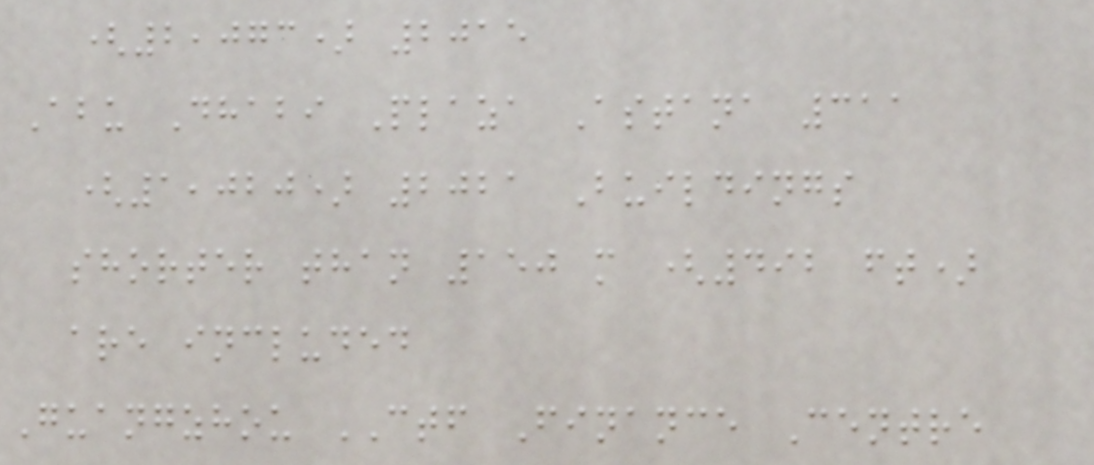(2,073) 2015
Abu Dhabi Plaza Astana 311
(1,020) 2021 Buildings
shorter than 150 m (492 ft)
are included
Guangzhou CTF Finance Centre
